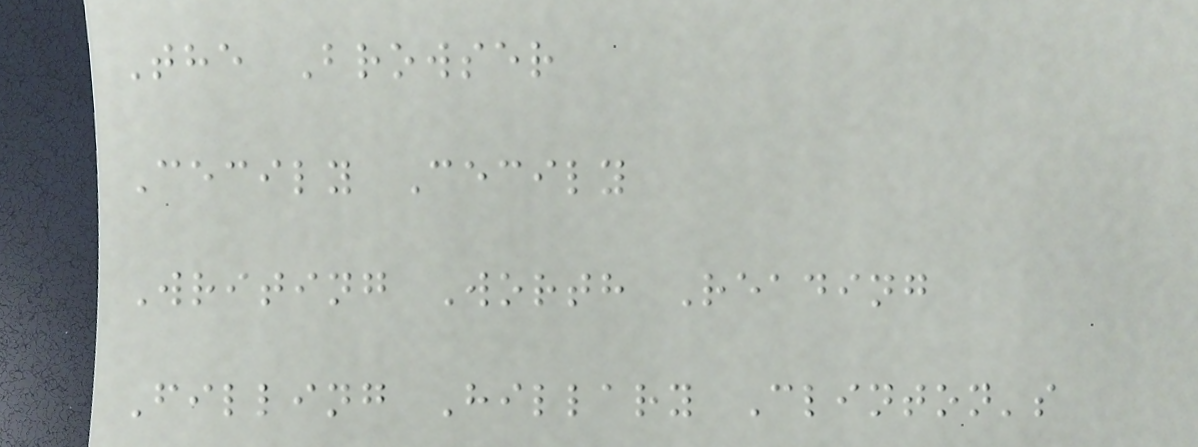The Browser
Cecily Cecily
Writing Worth Reading
Filling Hillary Clinton's
